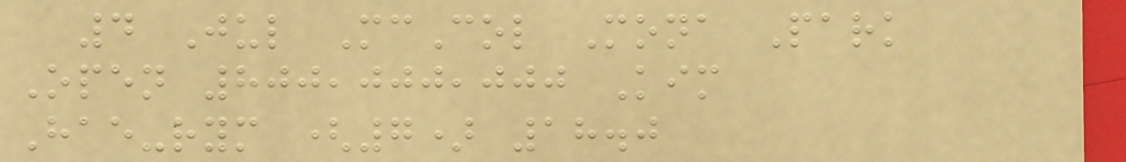4 Jul McCol Mona Park
Open 800,000,000 Kim
Hae-rym (7) 18.0
